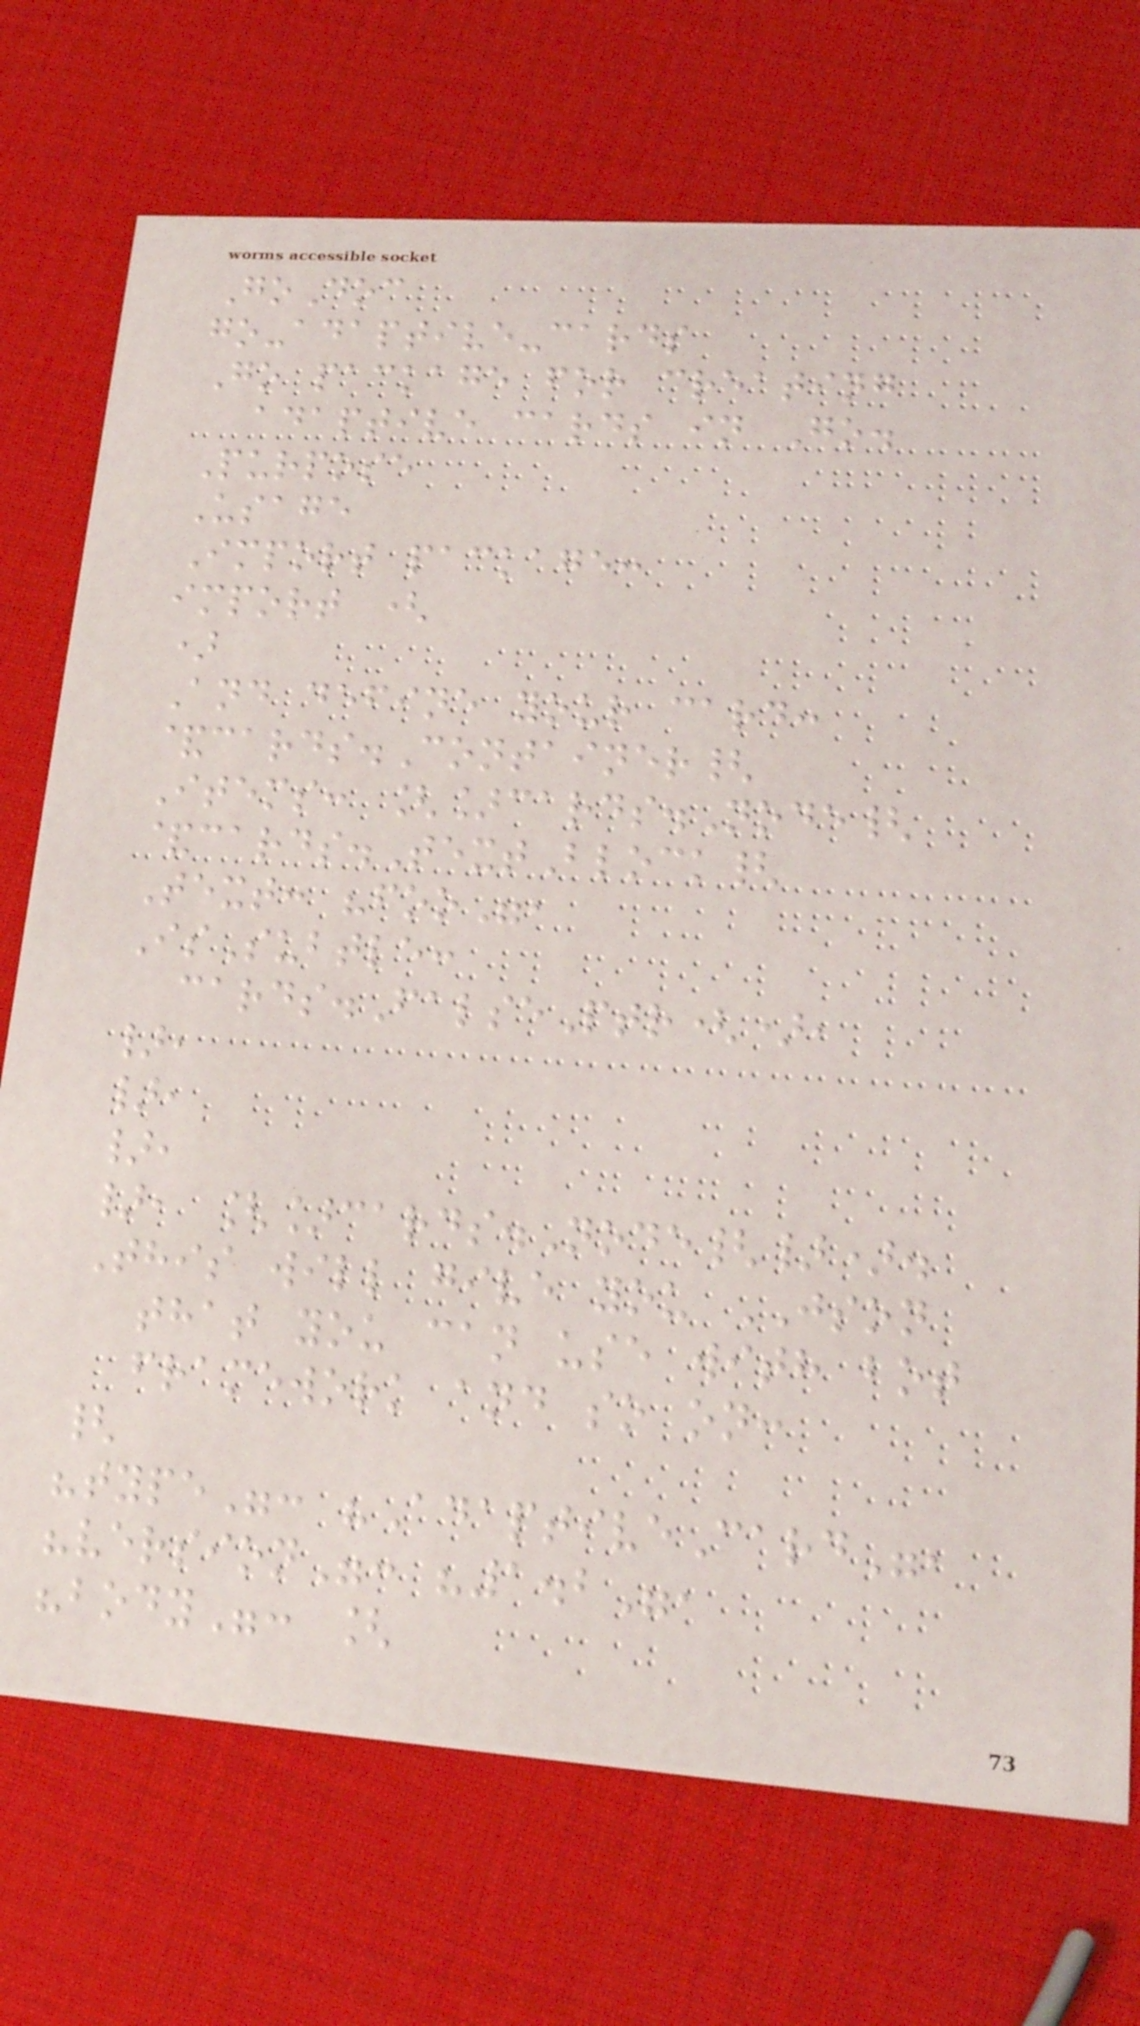GoDoc
go-adaptive-cards
Go package for creating
adaptive cards in Go.
Purpose
Usage
Import package:
import (
)
And define your card:
&cards.Container{
Items: []cards.Node{
&cards.TextBlock{
Text: "foo",
IsSubtle:
cards.FalsePtr(),
},
},
},
}, []cards.Node{}).
This will give you JSON
that you can use with bot
framework and so on:
{
"type": "AdaptiveCard",
"version": "1.2",
"body": [
